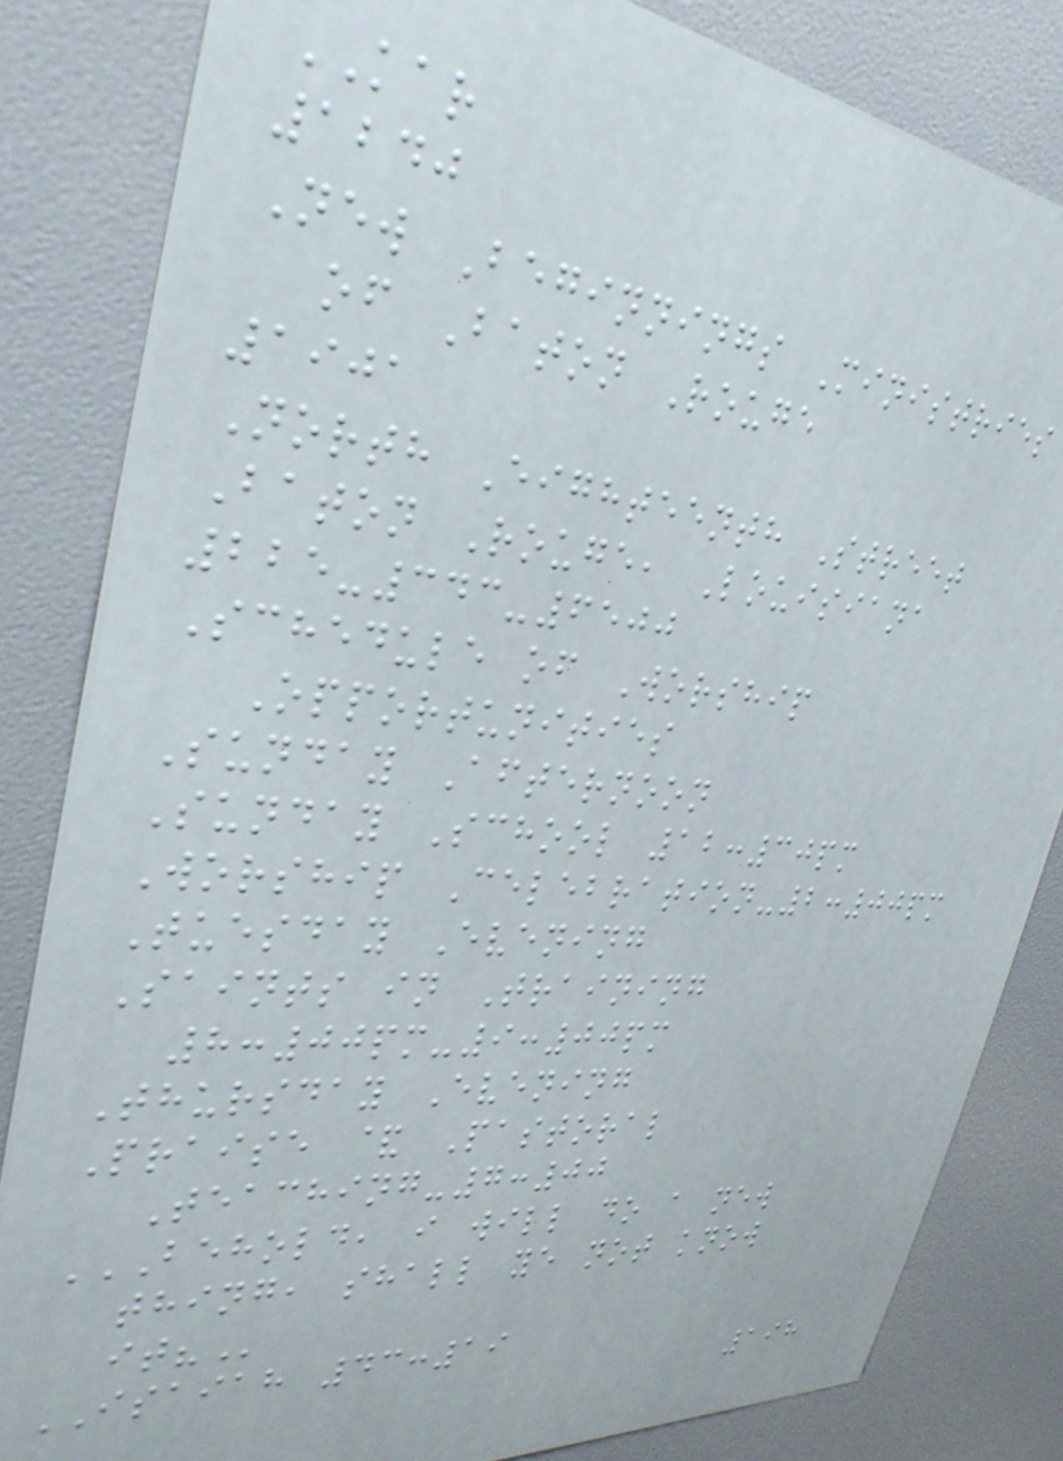KAR
1240
New Beginnings Ministries
of Baton Rouge
1901
North Eighteenth Street
Baton Rouge, Louisiana
225-343-6500
Schedule of Worship
Opportunities
Sunday Afternoon
Sunday School 12:30pm
Worship Celebration-2:00pm
Tuesday Evening
Saints in Training
8:00pm-9:00pm
Thursday Evening
Praise & Pastoral
Teaching-7:00
BEHOLD, I WILL DO A NEW
THING, SHALL YE NOT KNOW
IT?
ISAIAH 43:19
198
